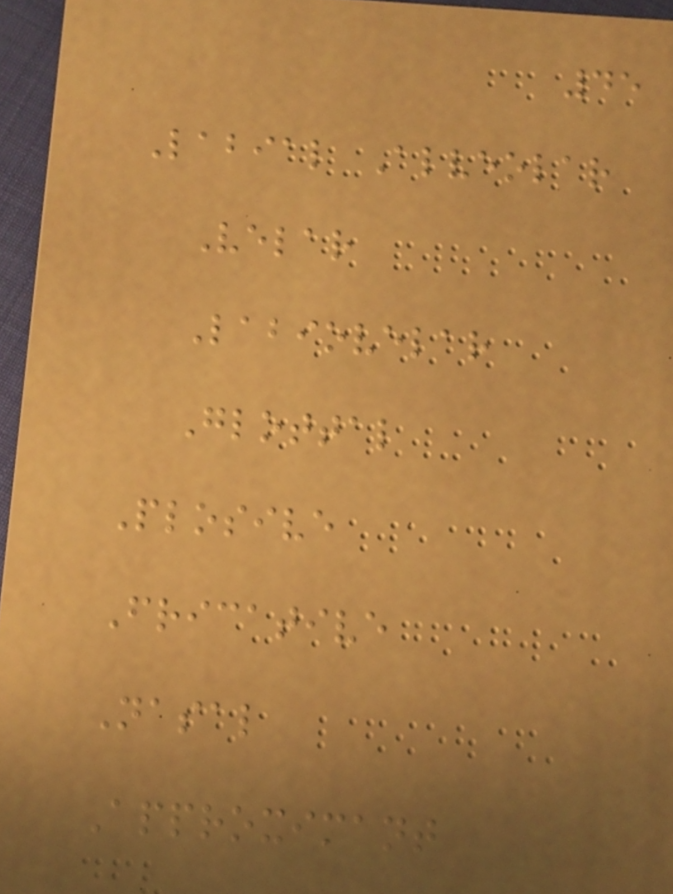45
Labial Alveolar
Velar
Labiovelar
Glottal
Plosive
Fricative
Nasal
Approximant
